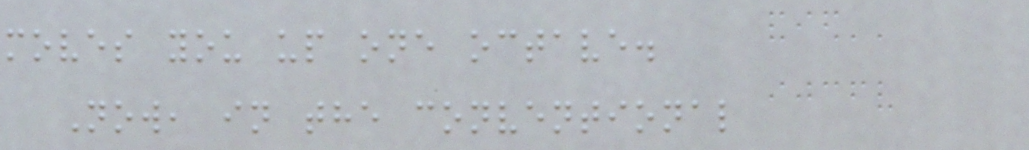moves you up one octave.
Now, in the conventional
